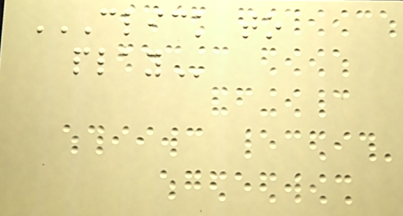CLICK TO
PLAY
